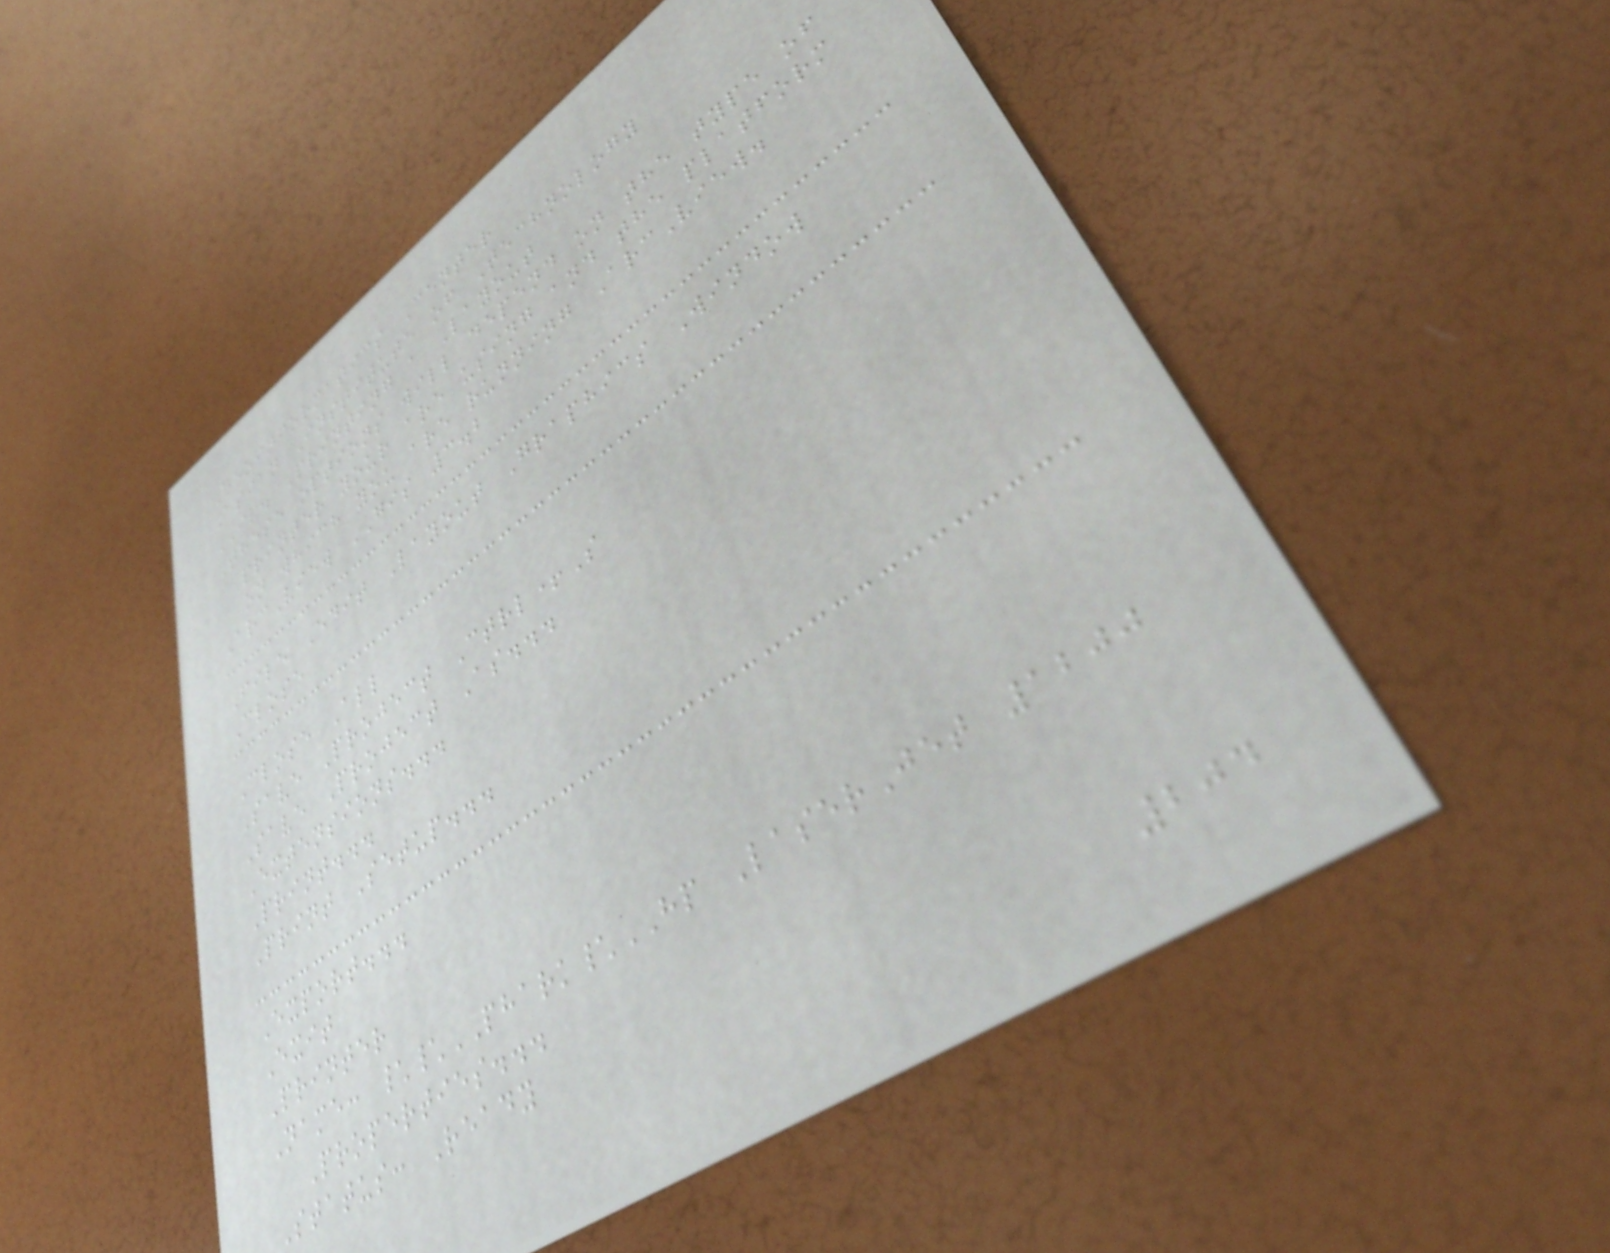Geoinformatics Center
Asian Institute of Technology
IV. Printing a Layout
These options will depend on the type of
printer your are using and the platform
on which you are running ArcView.
ArcView GIS 3.2
File Edit Layout Graphics Window
Close
Close All
Save Project Ctrl+S
Save Project As...
Extensions...
Print...
Print Setup...
Export...
Exit
Printer
Name: \\PHARK\HP LaserJet 1200
Properties...
Status: Ready
204
